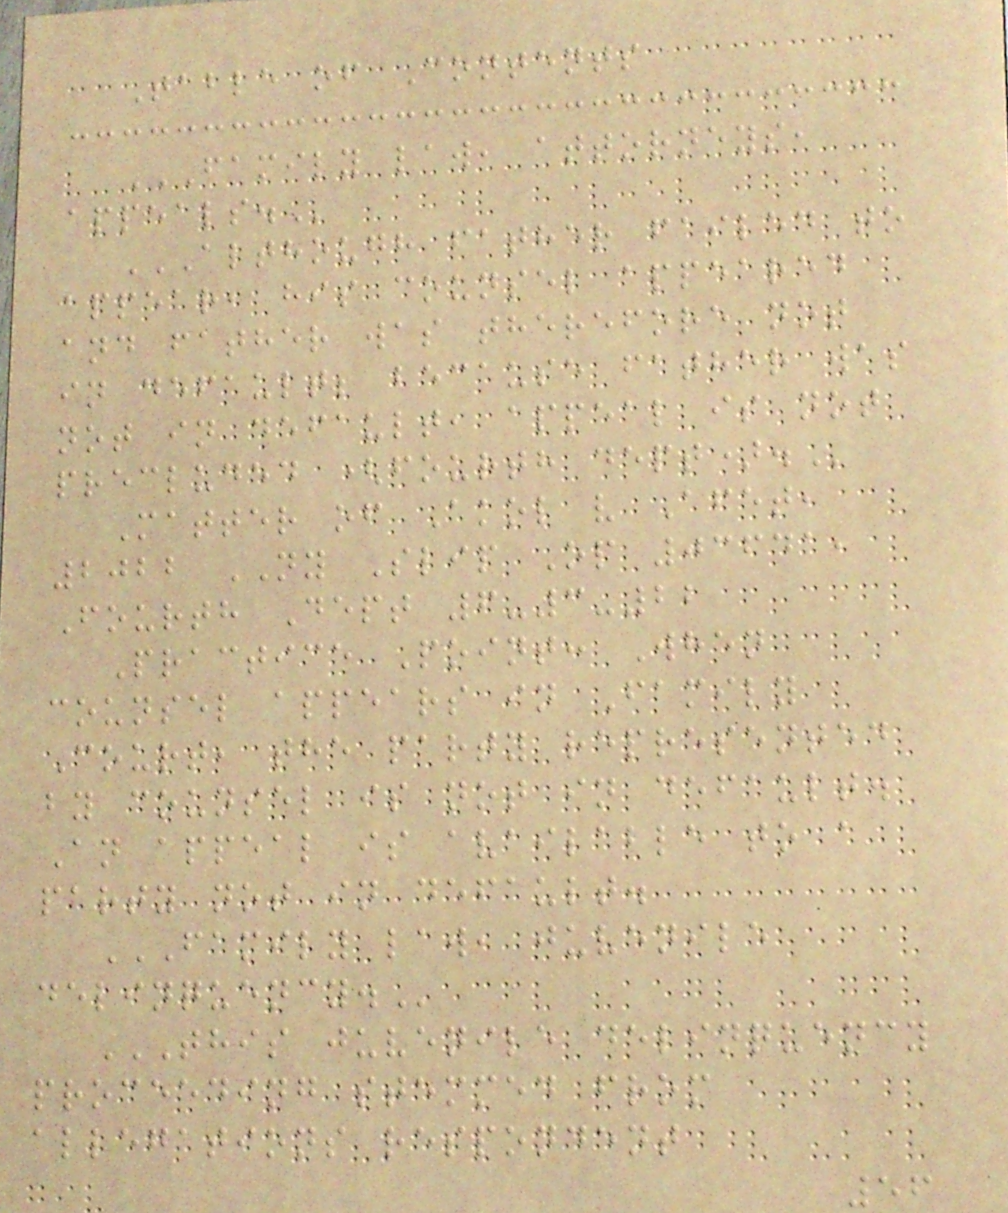Table of Contents
FAMILY LAW, ATTORNEYS,
APPEALS.
ALTHOUGH FATHER FAILED TO
APPEAR, HIS COUNSEL APPEARED
AND FATHER WAS THEREFORE NOT
IN DEFAULT; BECAUSE FATHER WAS
NOT IN DEFAULT, APPEAL IS NOT
PRECLUDED (FOURTH DEPT).
Matter of Akol v Afet,
2022 NY Slip Op 03641,
Fourth Dept 6-3-22
Practice Point: When
counsel appears in Family
Court, the party represented
by counsel is not in default.
An appeal is available to a
party not in default.
FAMILY LAW, JUVENILE
DELINQUENCY.
THIS JUVENILE DELINQUENCY
PROCEEDING STEMMED FROM
ALLEGATIONS RESPONDENT
56
